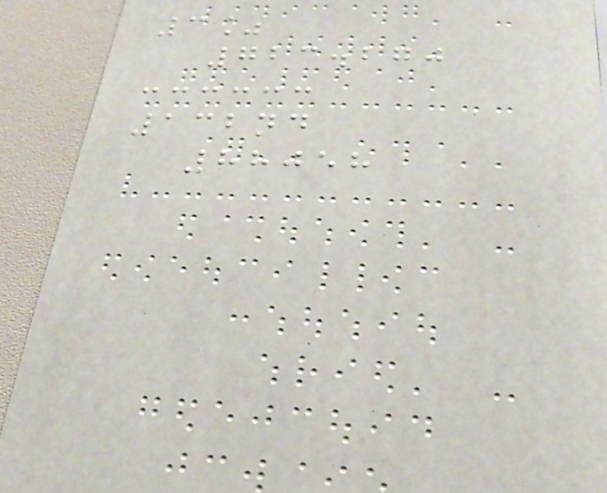3%
723.270
132nd
88058
